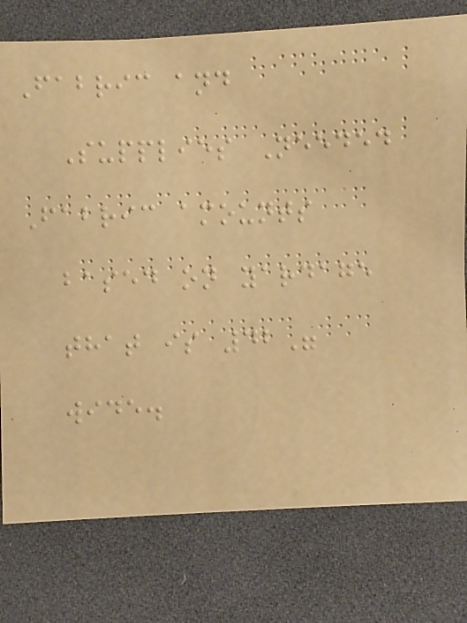Fabric and
Supplies Needed
Fabric amounts
based on yardage
that is 42"
wide.
